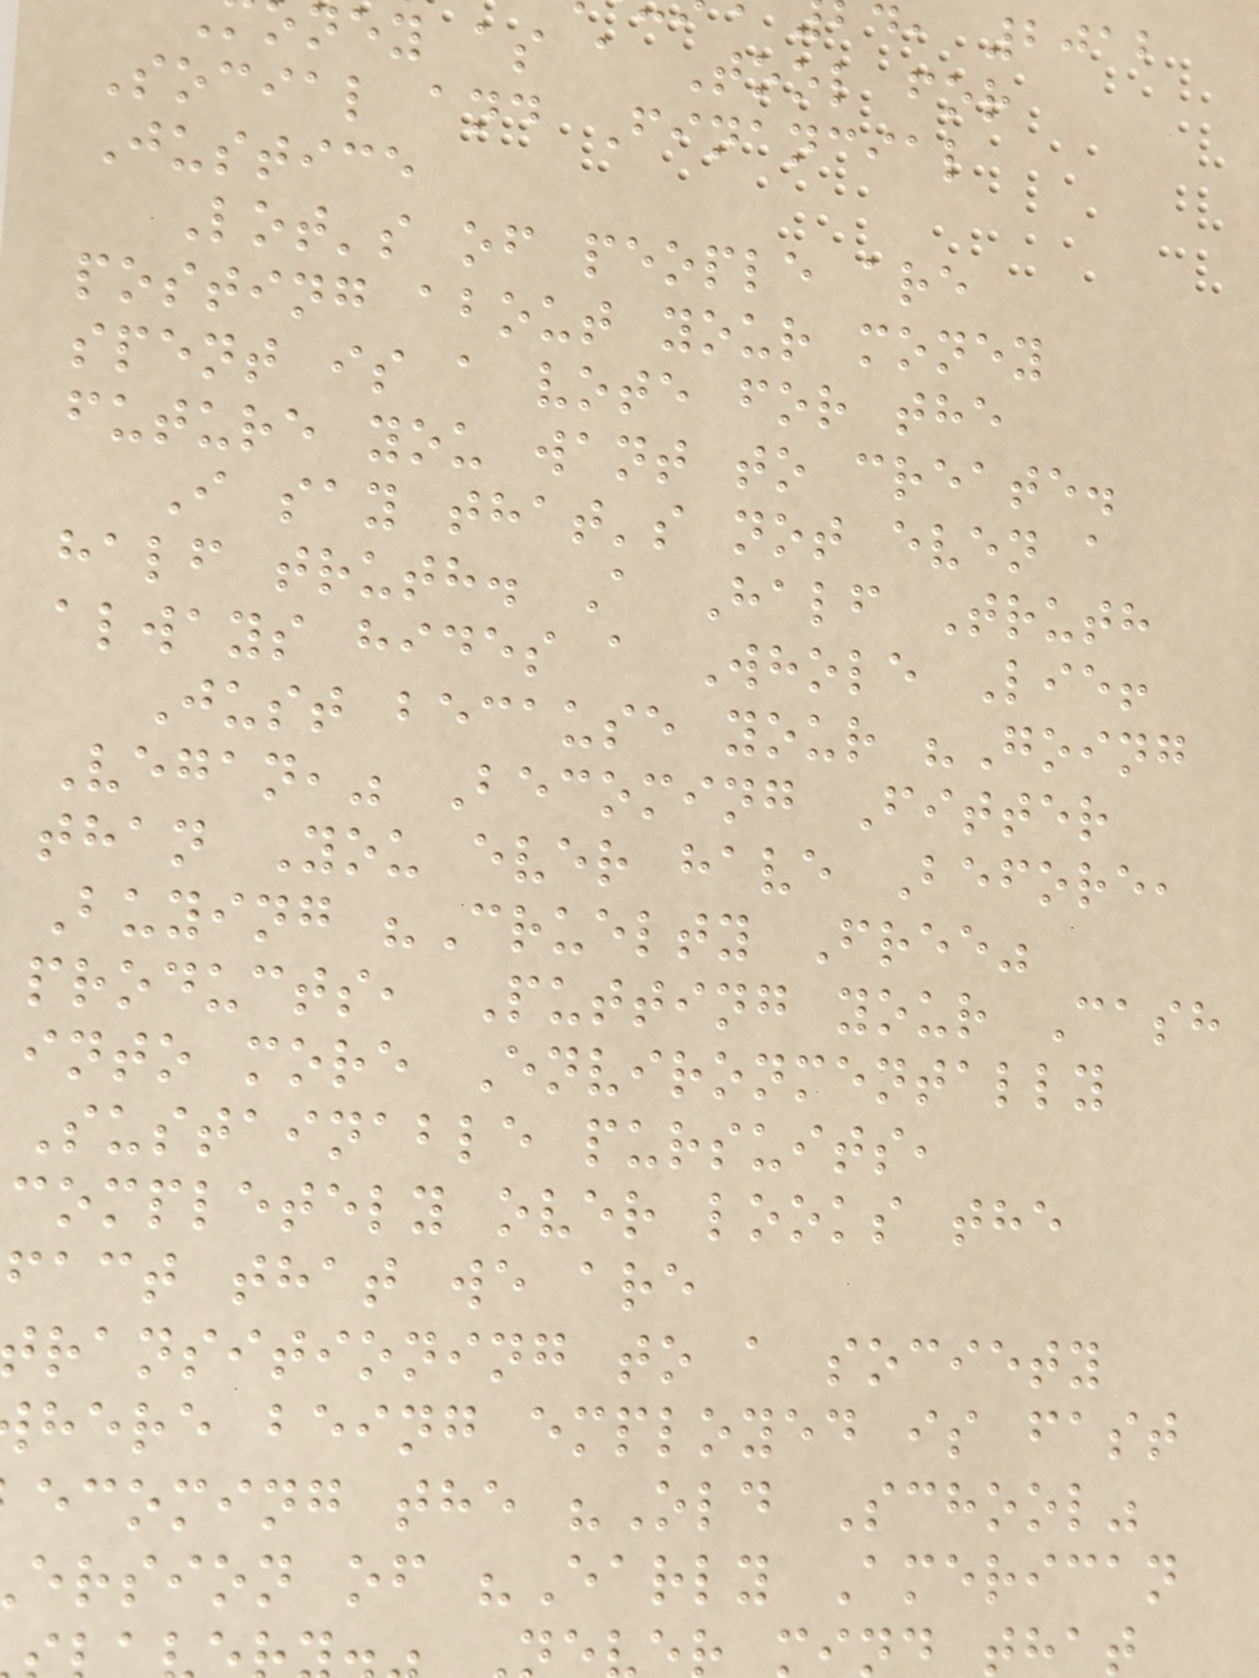d, 2012
ney as a Tool for
Social and Financial
Justice
Lot's of people are
posting about your money
spent is a vote for the
future you want to create.
I say that's not even a
half truth. A Half Truth
always hides a Whole Lie!
Just because your "Going
Vegan," Becoming Fitter
than You ever have Before,
Buying "Cruelty Free"
products, Putting your Cash
into more Environmentally
Sustainable pursuits,
completely over looks the
fact that we are
ransitioning to a society
here being employed is fast
ecoming the "Old School"
ersion of "Early American
